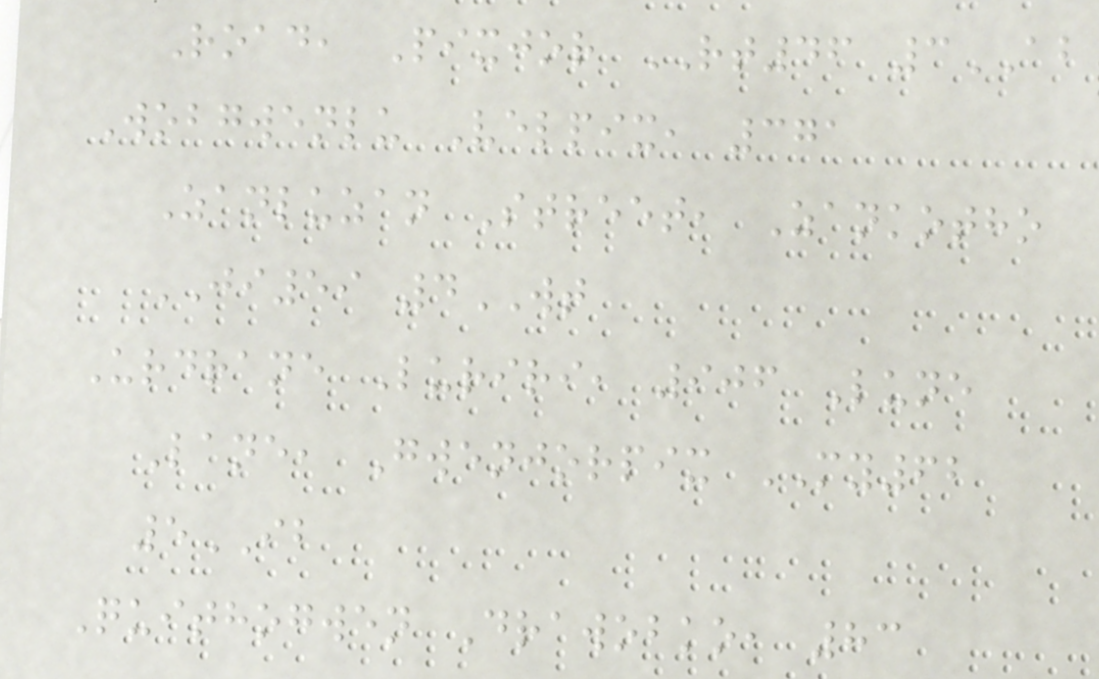Road, Pixjor RT46 3AB
Wobgwenlu Velpix, 371
Zanluzan Street, Zankotho
JI59 4WT
Urdrane Luriri, 906 Lune
Lane, Gwenjorpix MY62
5IB
Quithogwen Drawobko, 83
